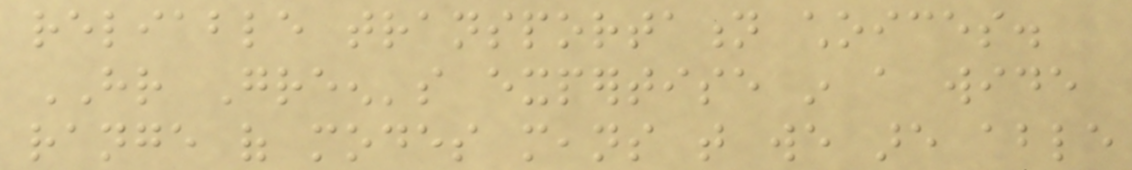reliable transportation choices.
HR Green's expertise in a wide
range of modes means that we are able
